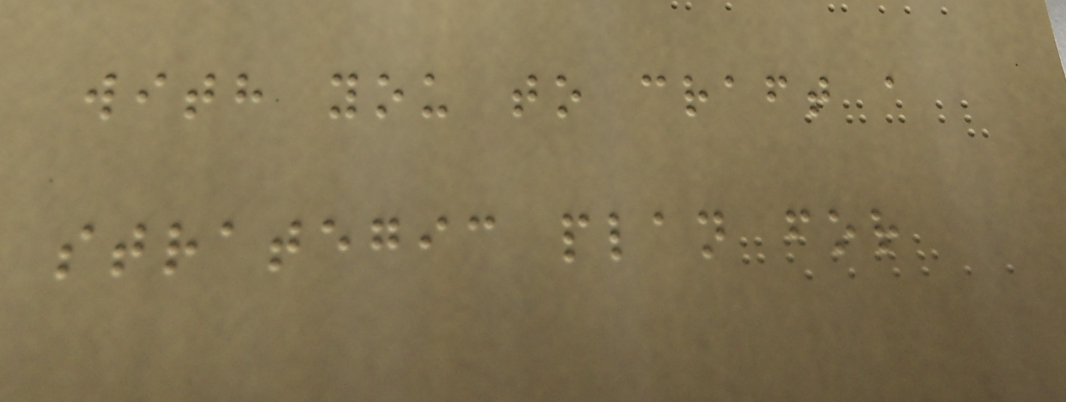with you to craft a
strategic plan for
